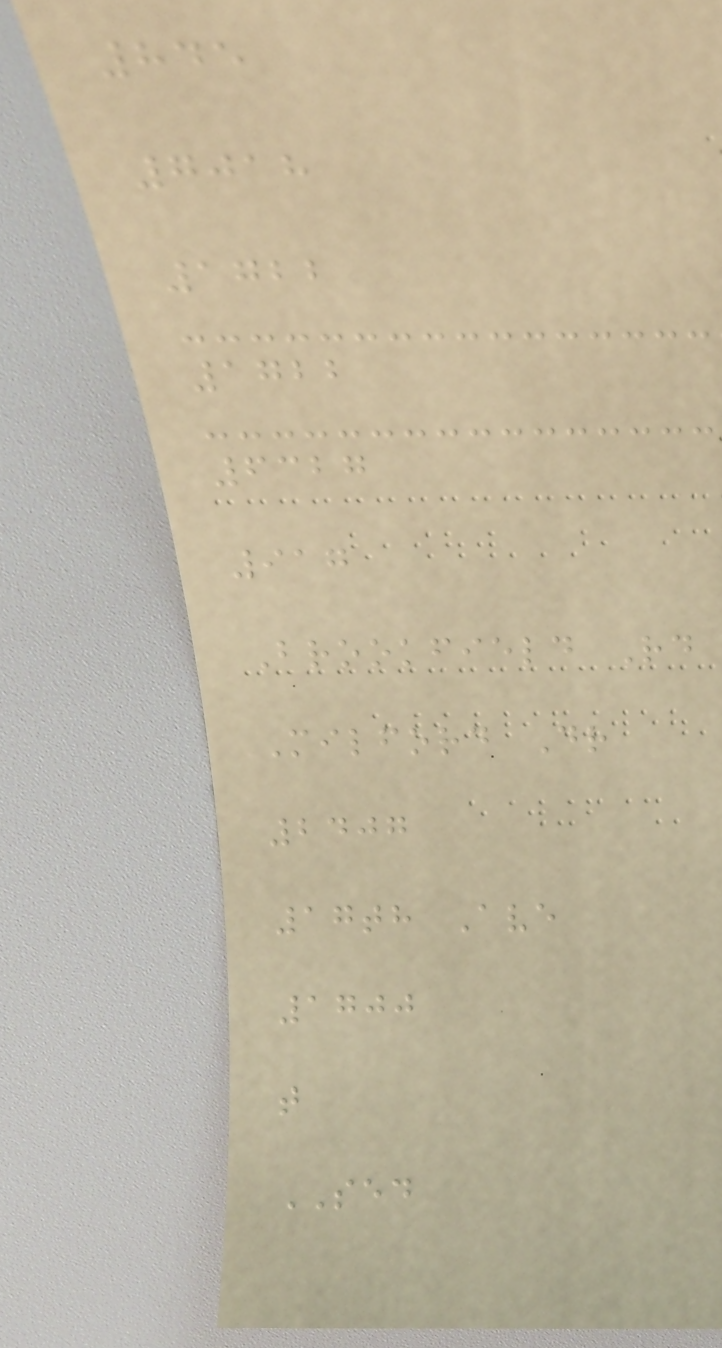845
7018
1722
1722
6327
917
Brookfield Rd
Milford Dr
2407
17th Ave
1700
t
SED
